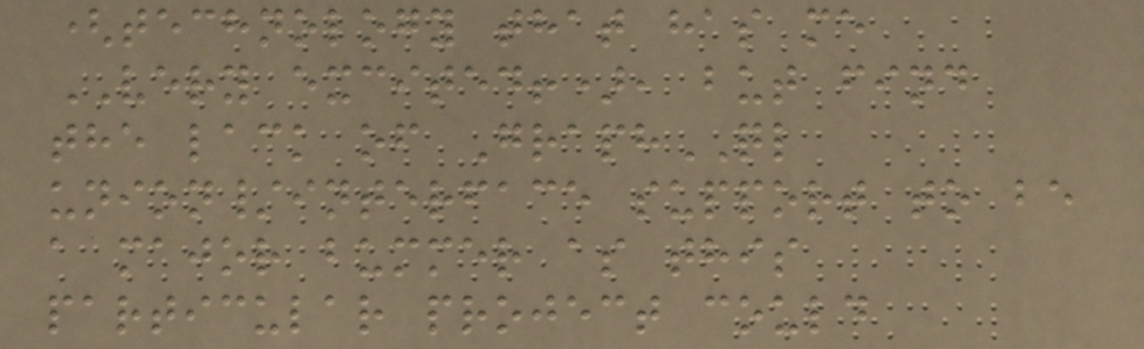(technology that has me
VERY excited!), but find
the lack of GraphQL
union/interface support to be
a major bummer as this
particular project could
